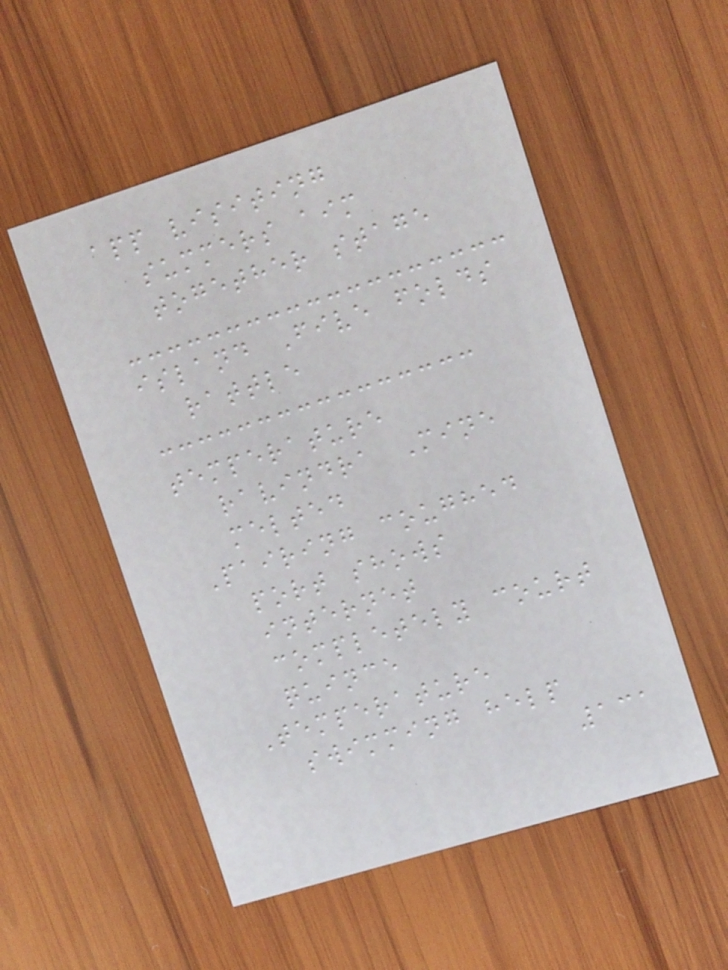app visiting
summers aim
together stage
island Five folds
rattle
temperature
ravindra Mine
melted
Pairing coughed
port shows
internet
completely court
quince
Temperature
swimming help
131
